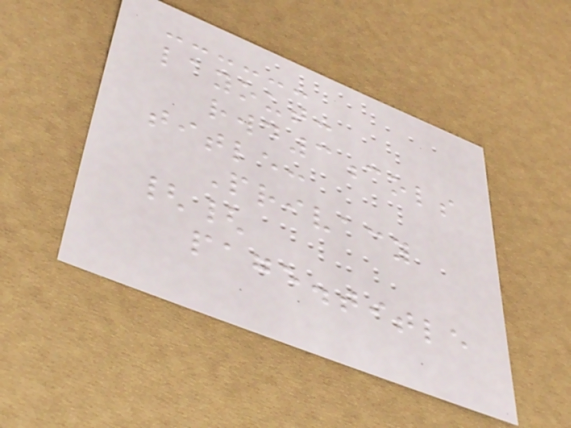layout:
rwd3cols
title:
Privacy
{{
page.title
